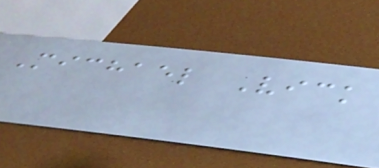Michael Vick
